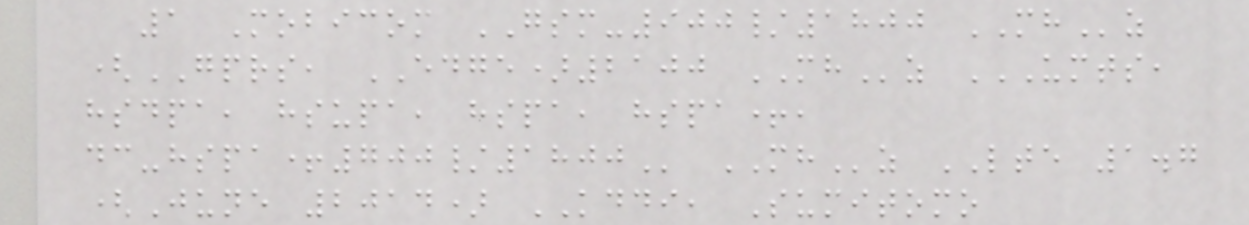1 Mobicom GSM-900/1800 MHz
(GPRS, EDGE)2100 MHz UMTS,
HSDPA, HSUPA, HSPA, HSPA+,
DC-HSPA+700/1800 MHz LTE 1.7
(June 2014) KDDI, Sumitomo
